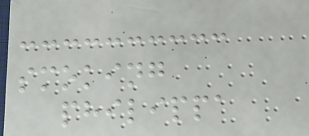smoking
philippa
